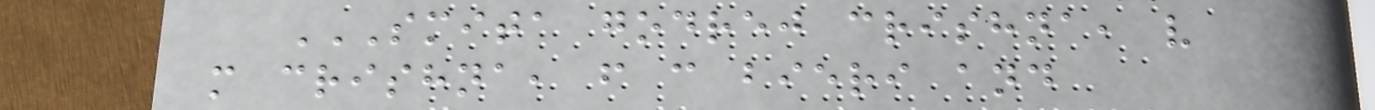SMITA GODREJ CRISHNA, V
M CRISHNA, F C BIERI AND
